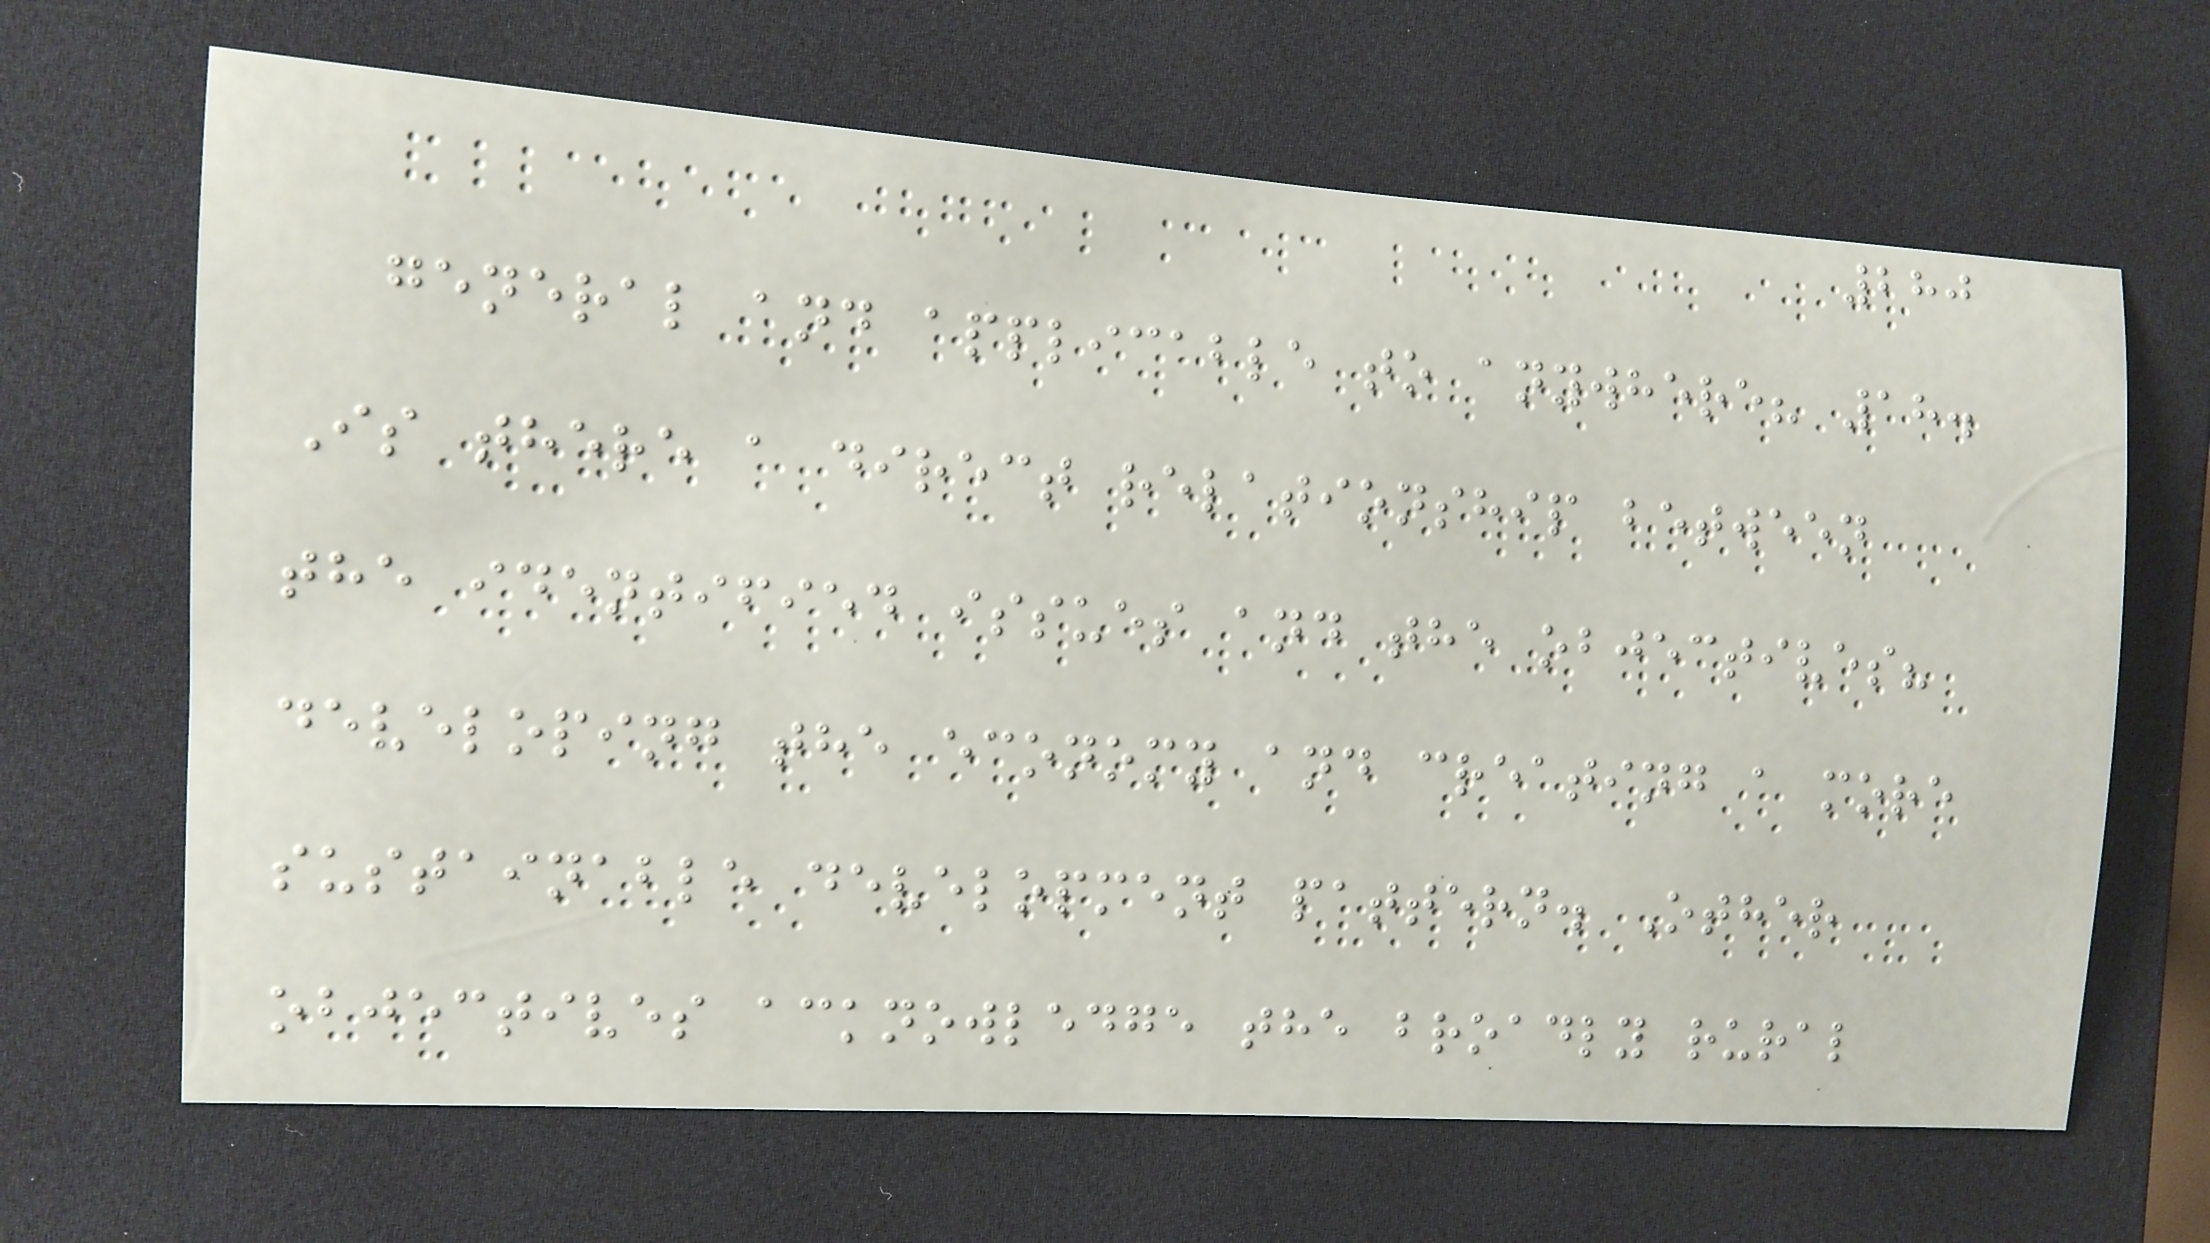280
general and applicable to anywhere? 18.
Is there a direct relationship between
the identified issues and the objectives?
developing the economy and creating a more
sustainable development pattern. Other
objectives acknowledge the broadly rural
